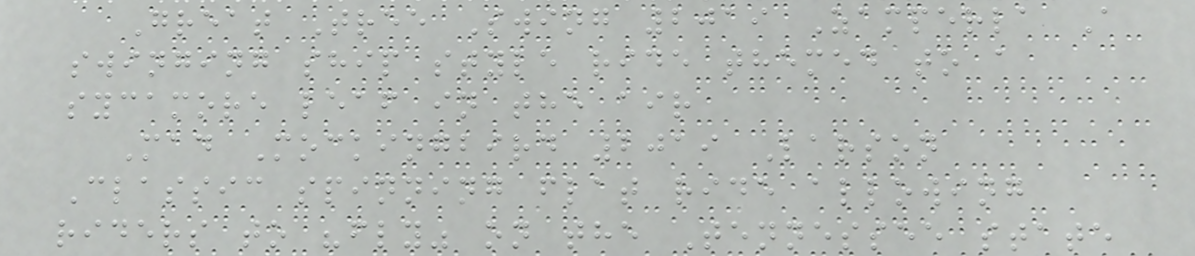Great Tree Swing 2019 Zamperla A
swinging ship style ride themed to a
sycamore leaf in the air
Mad Mockingbird 2019 Larson
Classic spinning flat ride allowing
riders to "fly" on the Tennessee state
